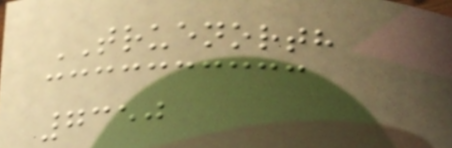TRUENORTH
7350
